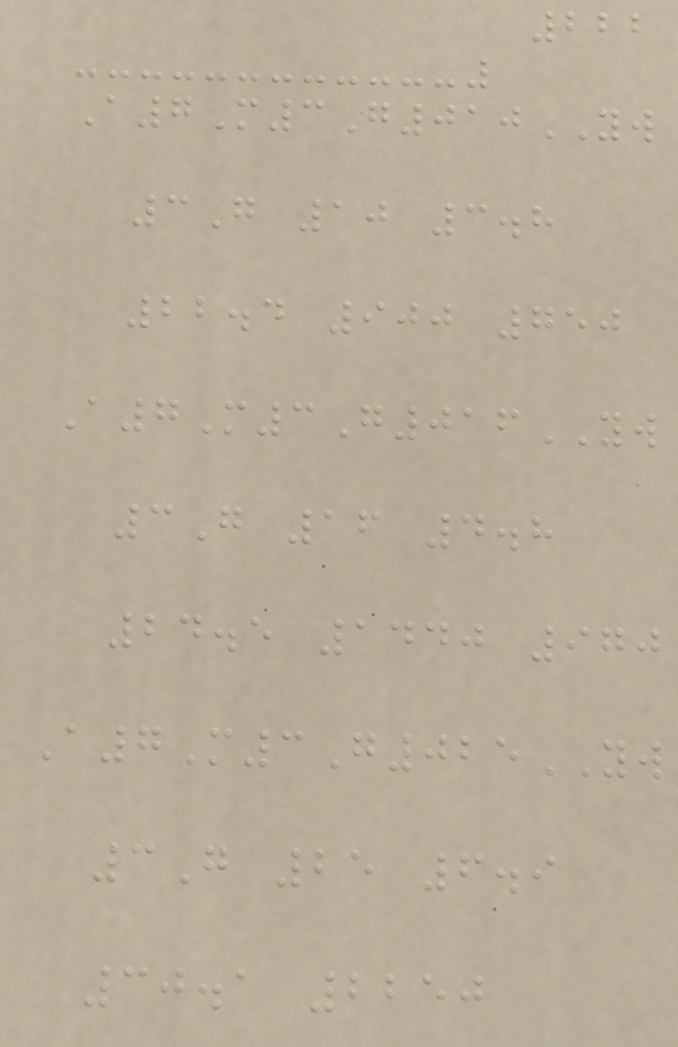222
A7M3G010YW
3G 10 3.8
22.4 900 750
A7M3G016YW
3G 16 4.8
24.5 1440 970
A7M3G025YW
3G 25 6.9
30.1 2250
